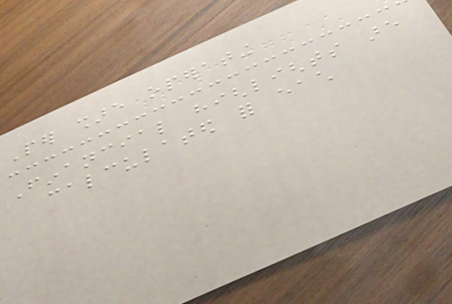Per share operating
Financial highlights are
calculated for each
